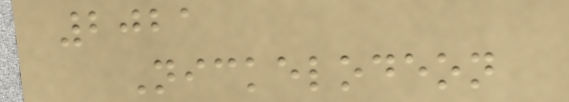2021
Nickelodeon
